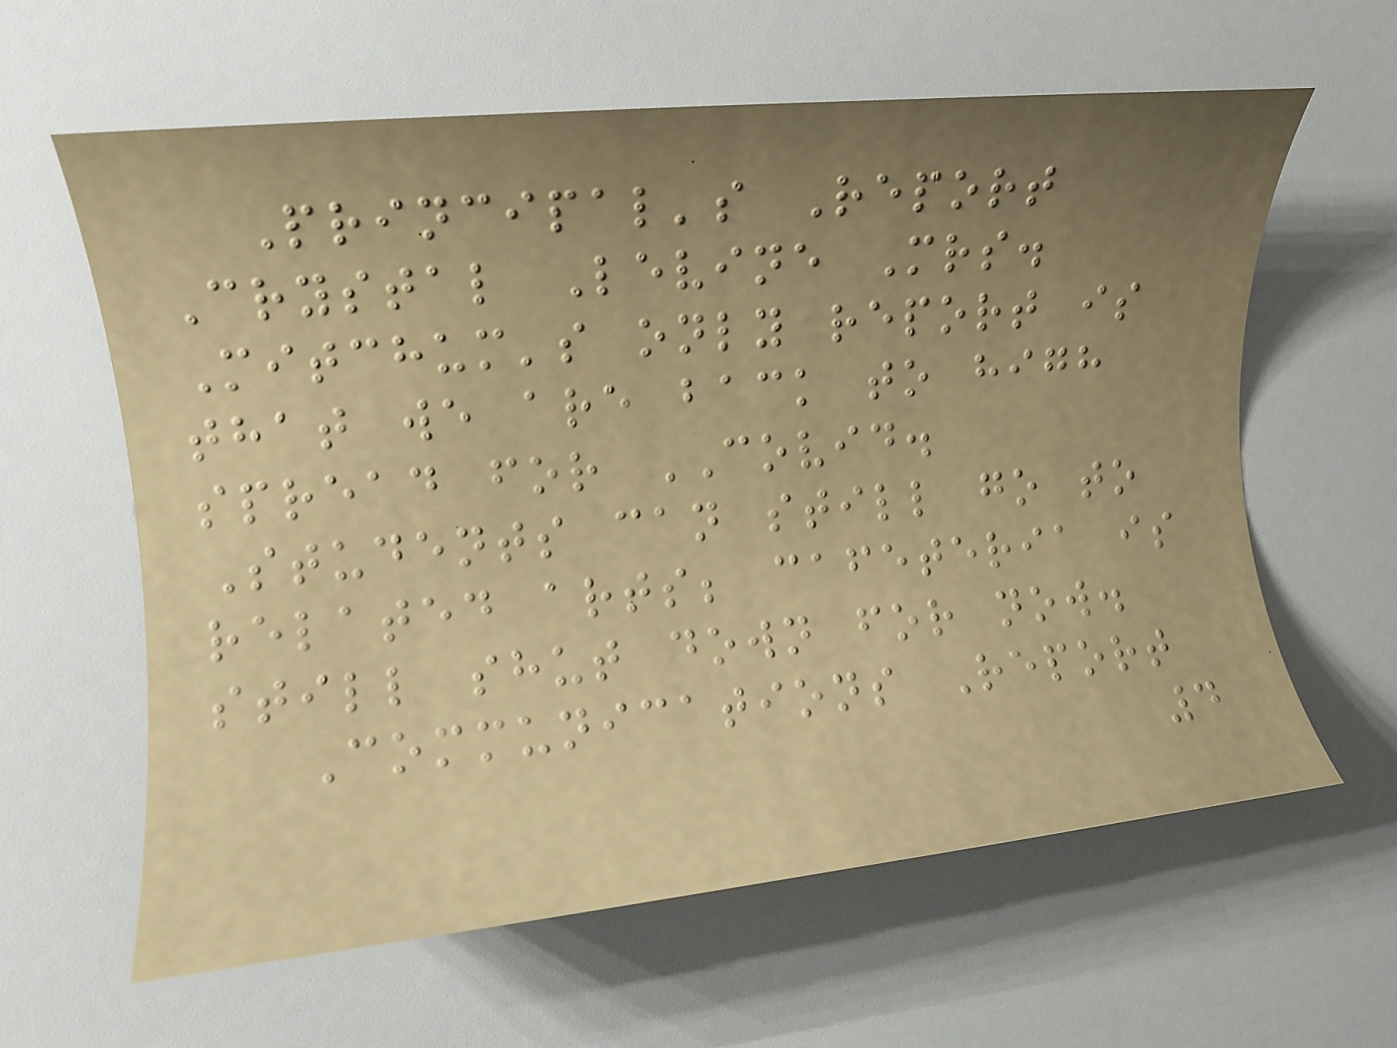Principal's Report
Crystal Levine Mrs.
Mitchum's only report is
that we are back to high
spread for COVID.
Students can still go to
related arts; cafeteria is
still shut down for now.
Communications Report
4
